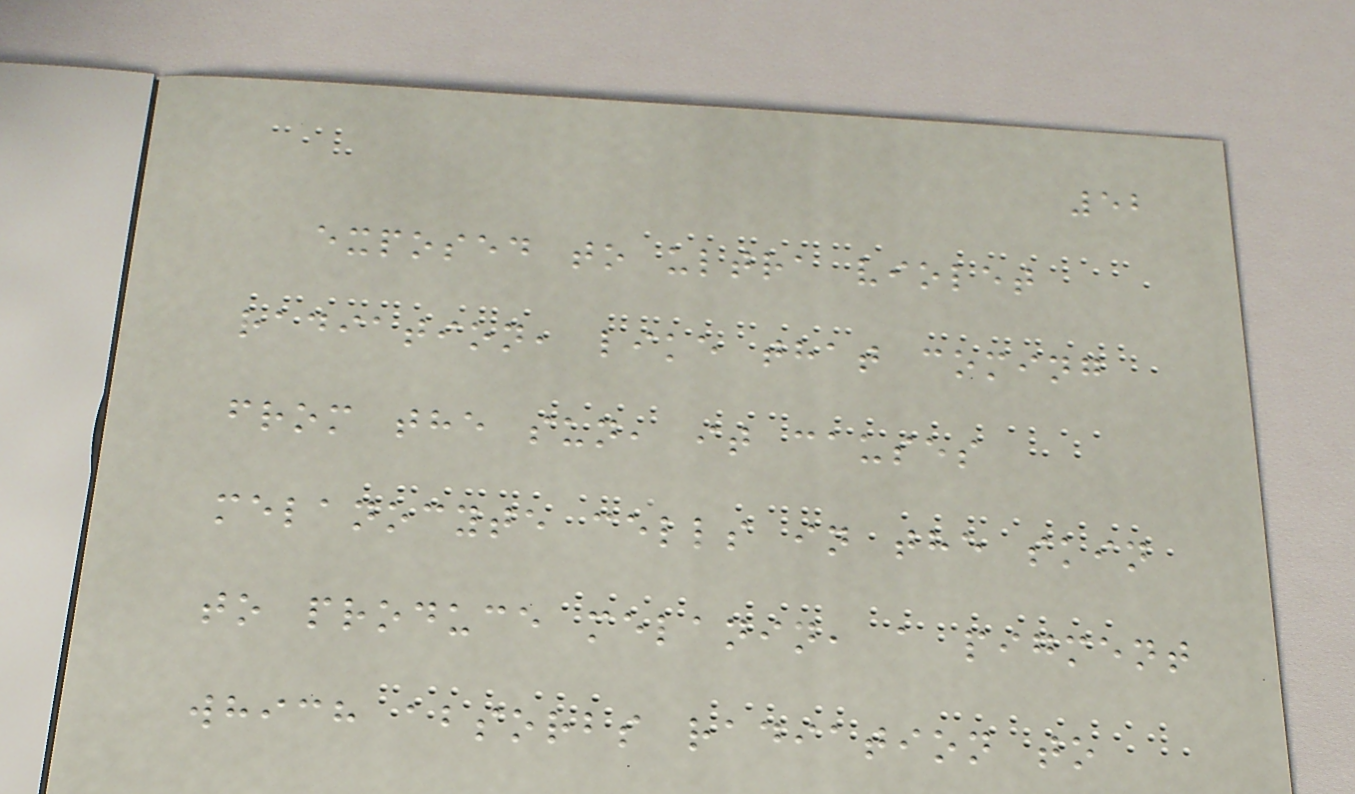52
exposed to ultra violet
radiation, like that coming
from the sun, it causes
melanocyte cells in the skin
to produce melanin, a pigment
which absorbs radiation to
